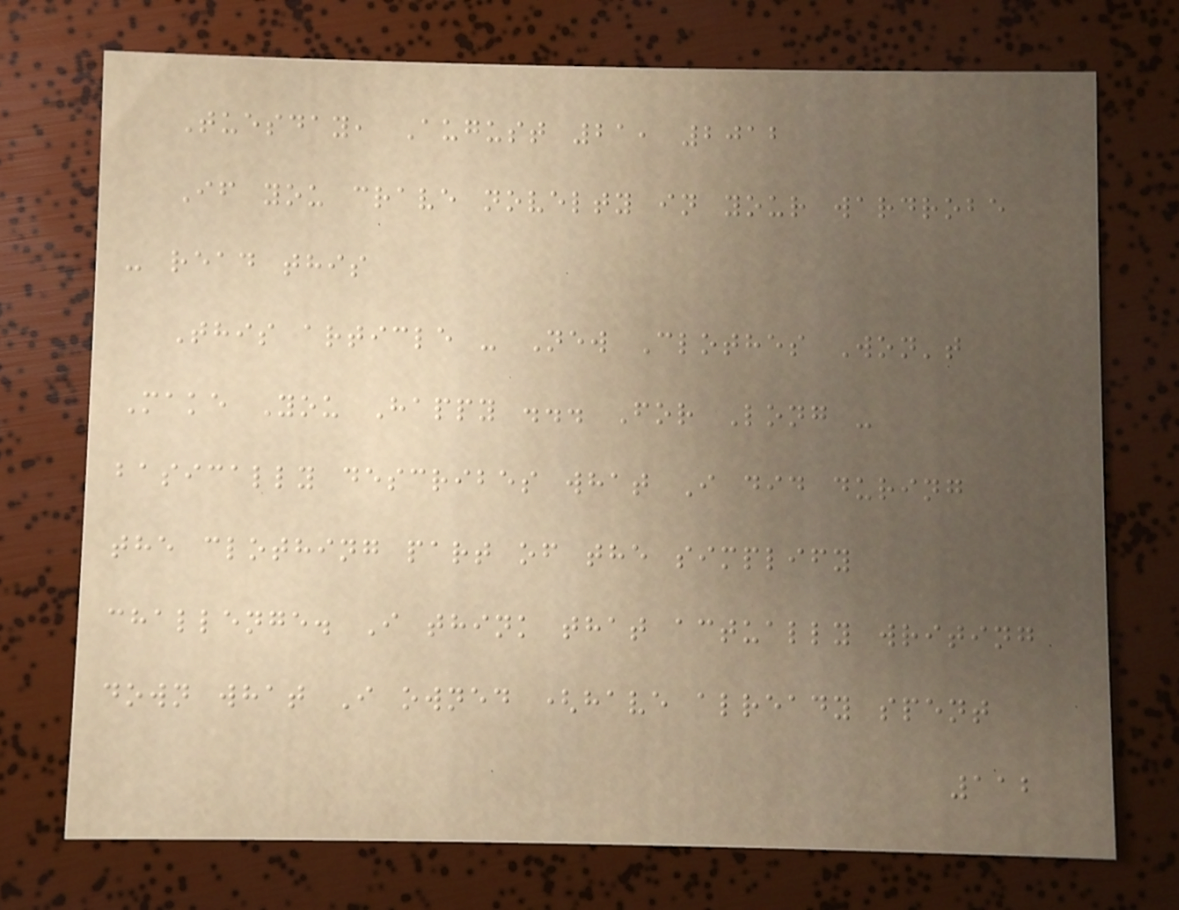Tuesday, August 21, 2012
If you crave novelty in your wardrobe
- read this
This article - New Clothes Won't
Make You Happy ... For Long -
basically describes what I did during
the clothing part of the simplify
challenge. I think that actually writing
down what I owned (have already spent
112
